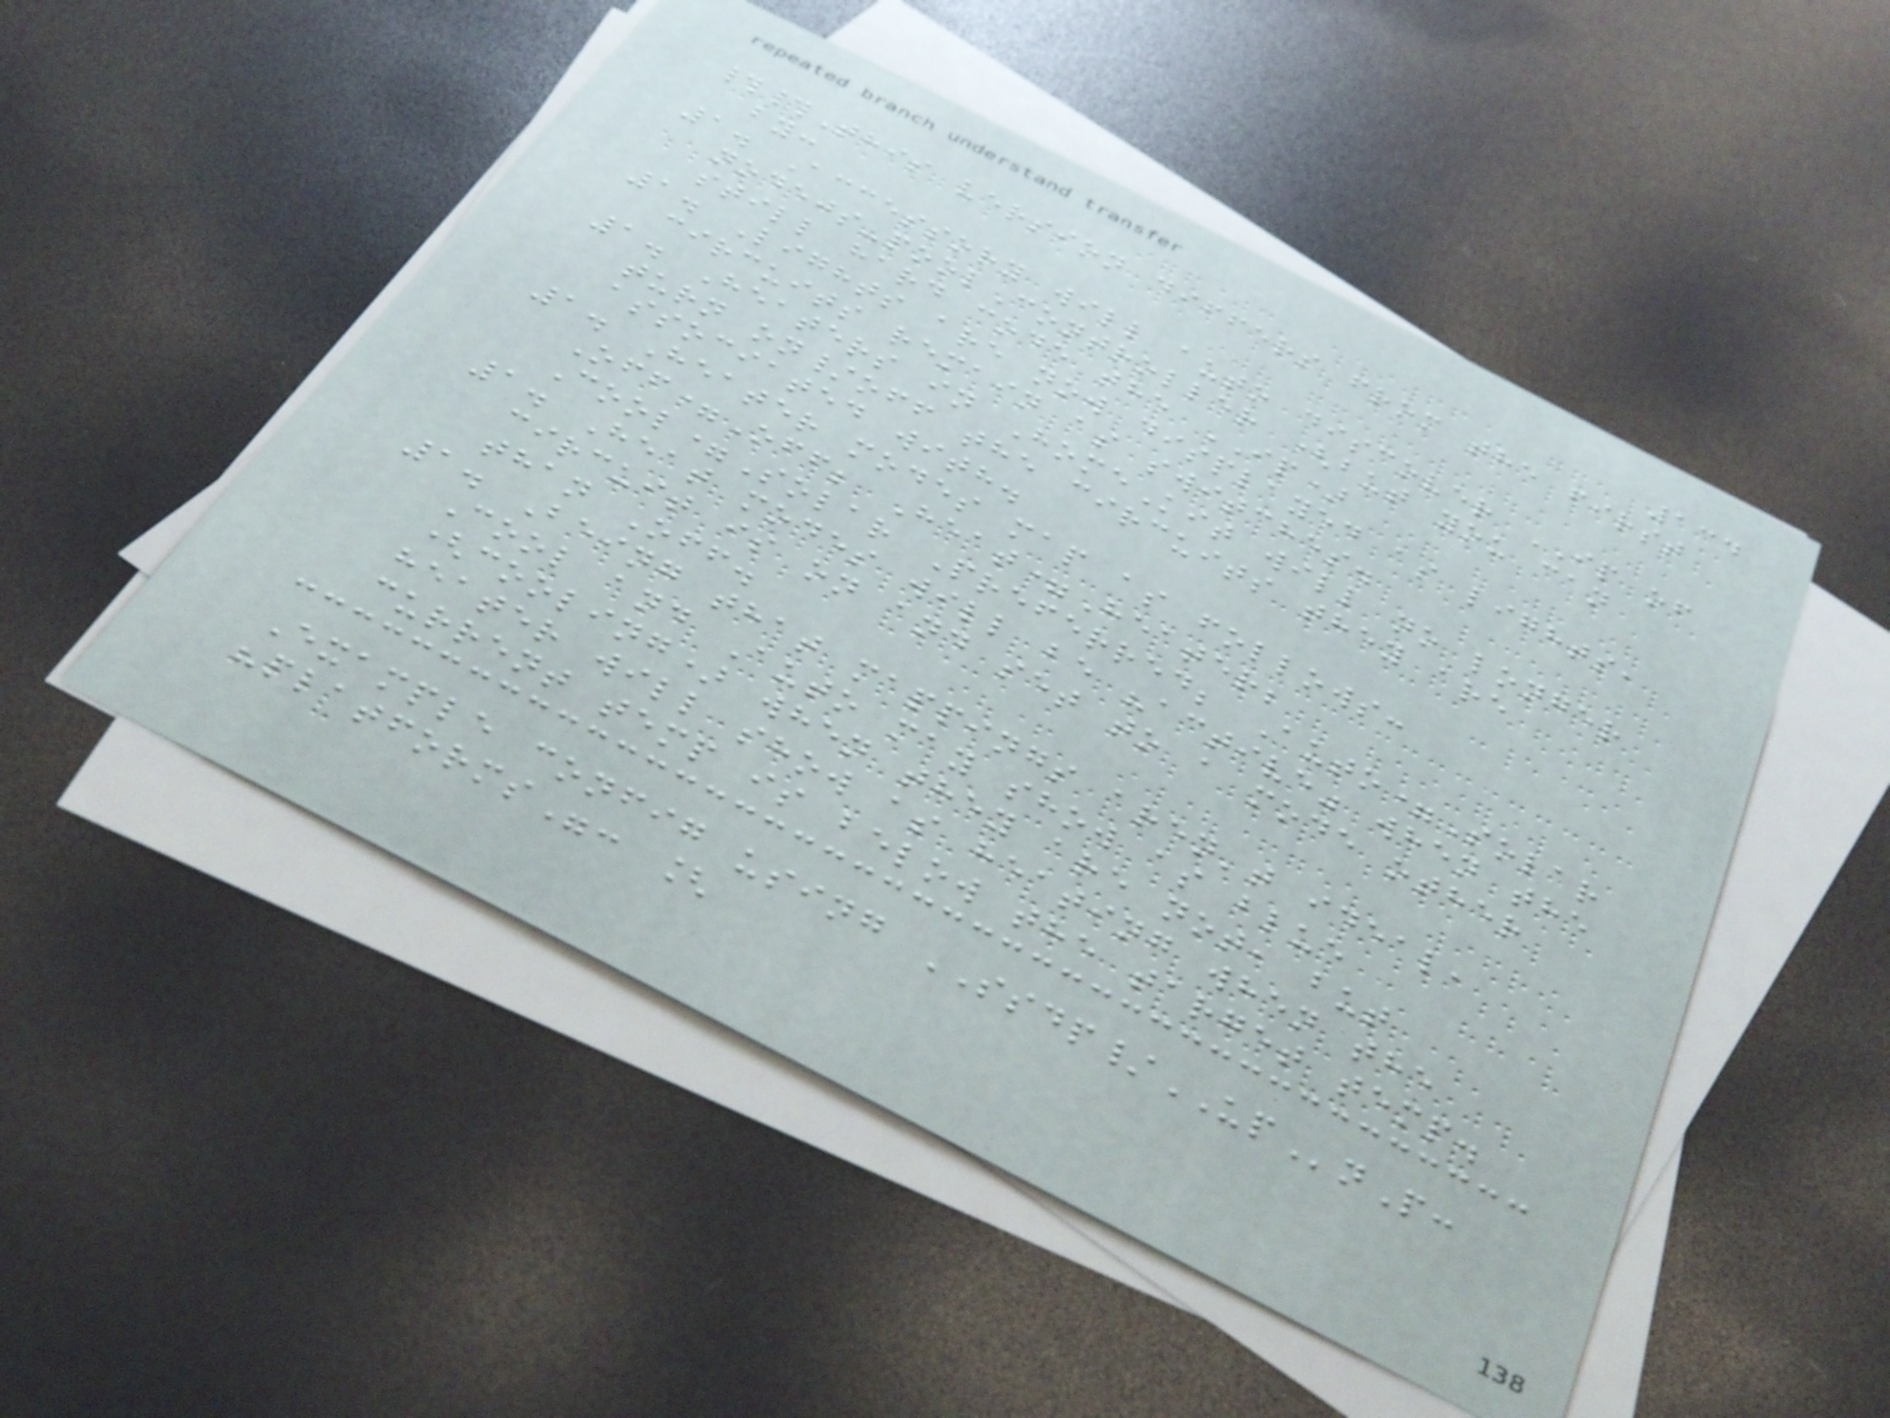134
##This version differs from the first
by:
1. Accessory will auto discover IP of
nodejs-poolController (but you can
still hard code the IP)
1. Lights are now displayed as lights,
circuits remain as switches.
1. Heaters in HomeKit will no longer
turn on/off the circuits they are
associated with.
1. Heater modes map as follows:
Off=Off; Heat=Heater;
Cool=Solar Preferred; Auto=Solar
1. Heat modes will be "active" when the
circuit is on and set to a mode other
than Off.
1. Being that mappings aren't ideal,
Cool and Auto may show as blue
(cooling) when they are not, but
heater will show as heating when the
current temp is below the target temp.
Example config using SSDP/UPnP:
"platforms": [
